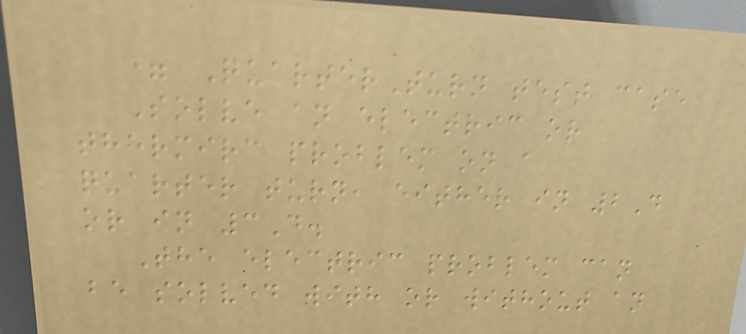= QuarterTurn test case
Solve an electric or
thermirc problem on a
quarter turn, either in 2D
or in 3D.
The electric problem can
be solved with or without an
